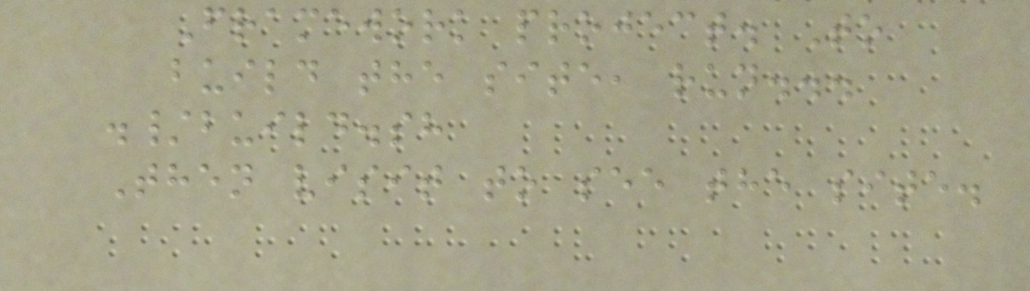Framework project. To
build the site, run...
./build.sh
Then visit to see the site.
